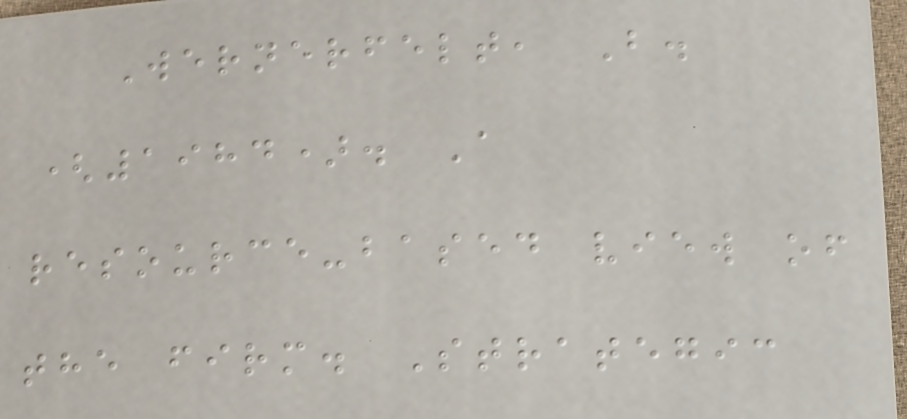Wernerfelt, B.
(1984). A
resource-based view of
the firm. Strategic
